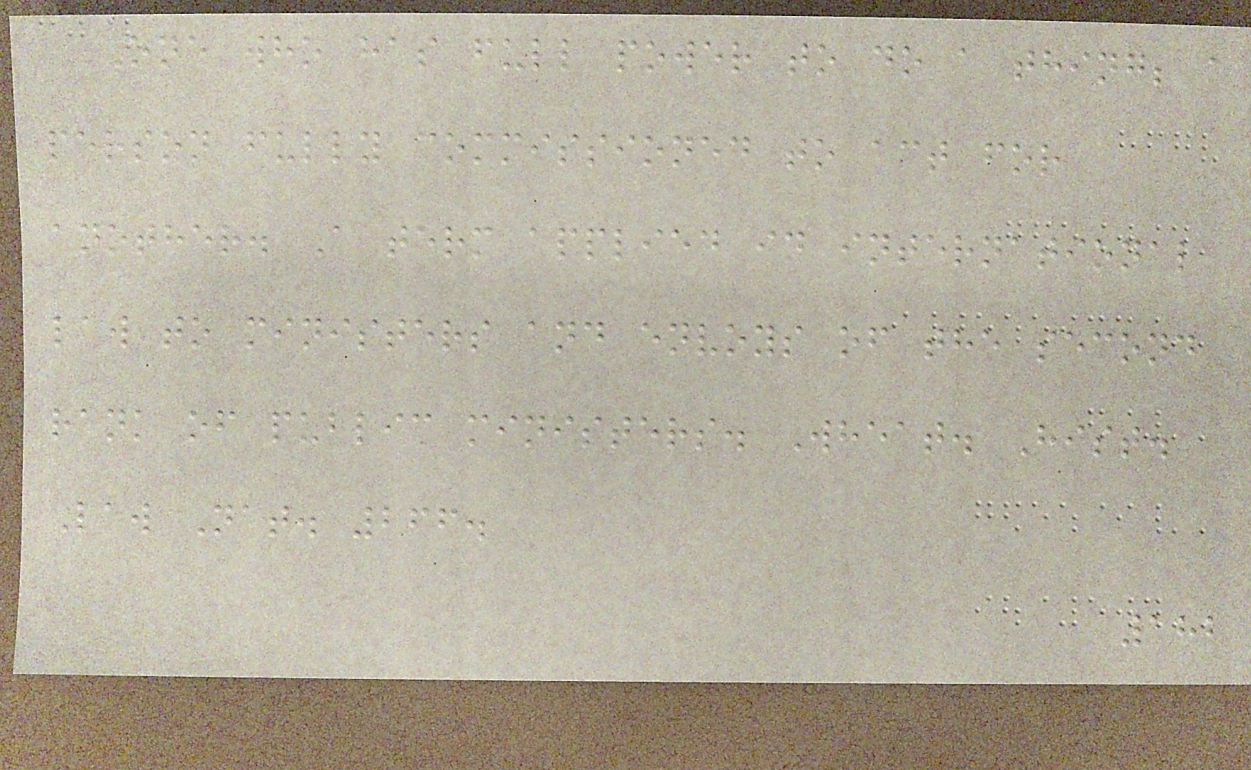One who has full power to do a thing; a
person fully commissioned to act for
another. A term applied in international
law to ministers and envoys of the second
rank of public ministers. Wheat. Hist.
Law Nat. 266.
182
